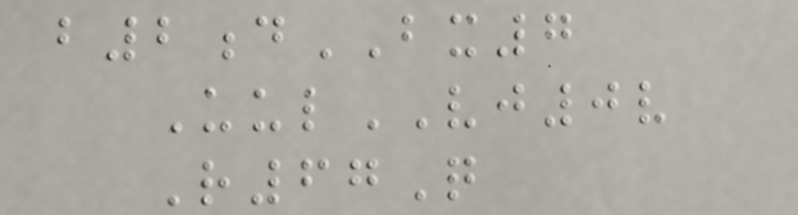b2dBX7
UulVJ0v
R67Q
